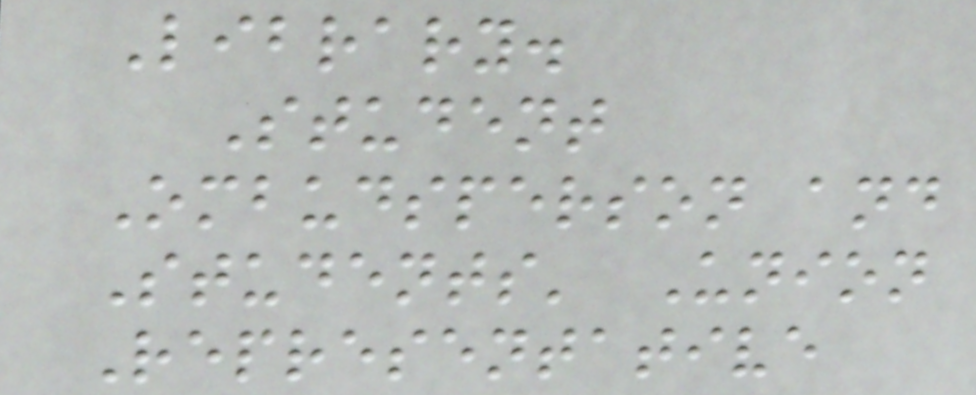Library.
Student
Ombudsperson and
Students' Union
Representative
